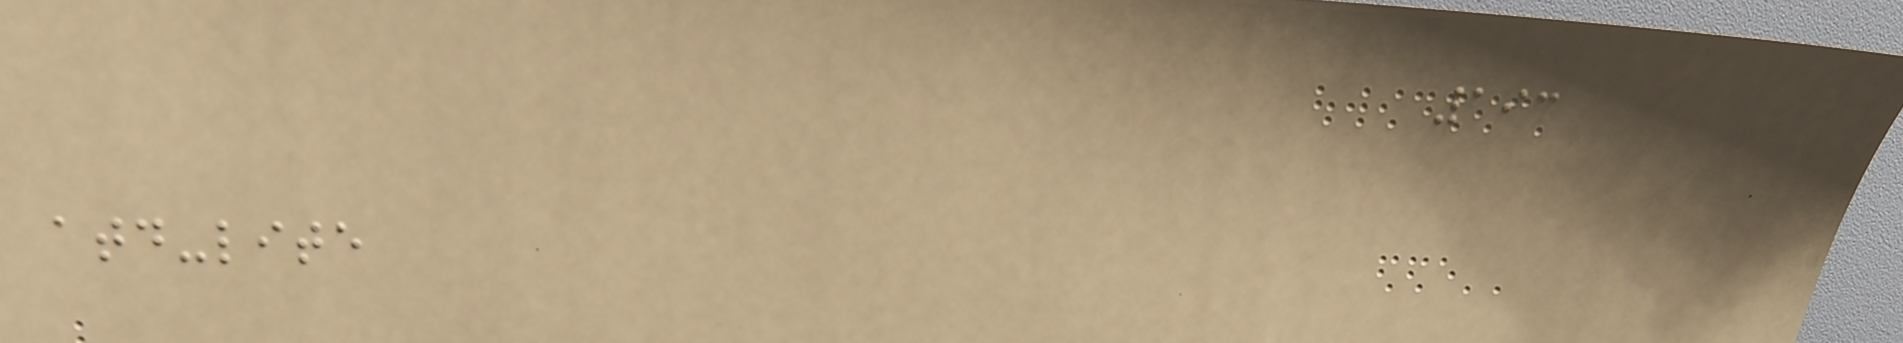193
atd-lite
